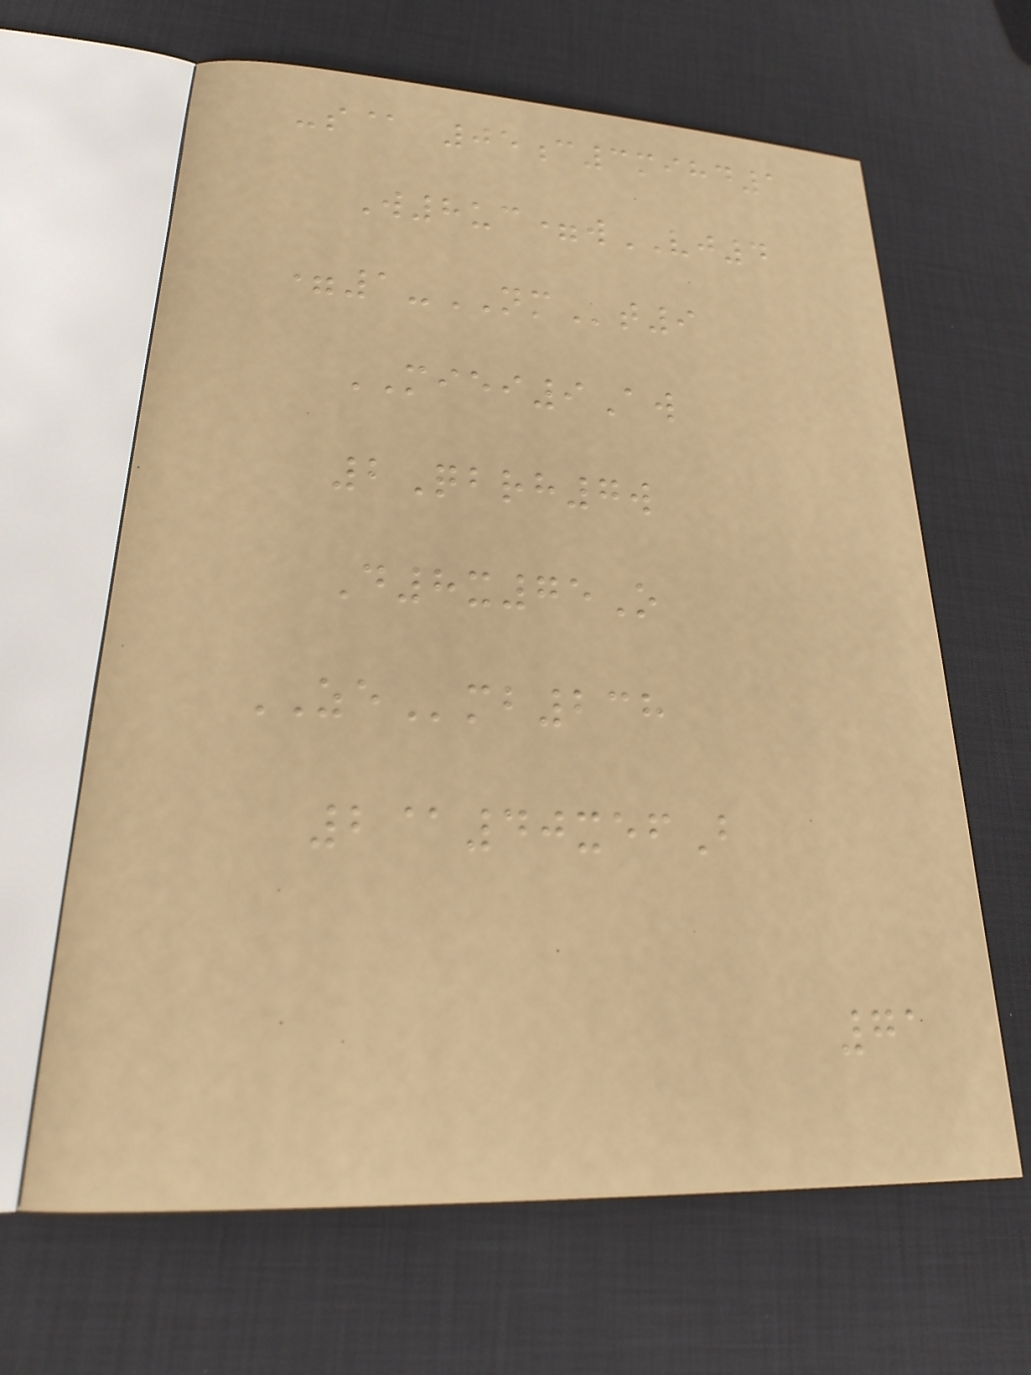-s@ 05c3mihd1
W8uc=wVJ4
=1-NMt9
MIEI9Aw
2Qbrh7w
D8x75O
ZEmb238
2@40xefB
71
